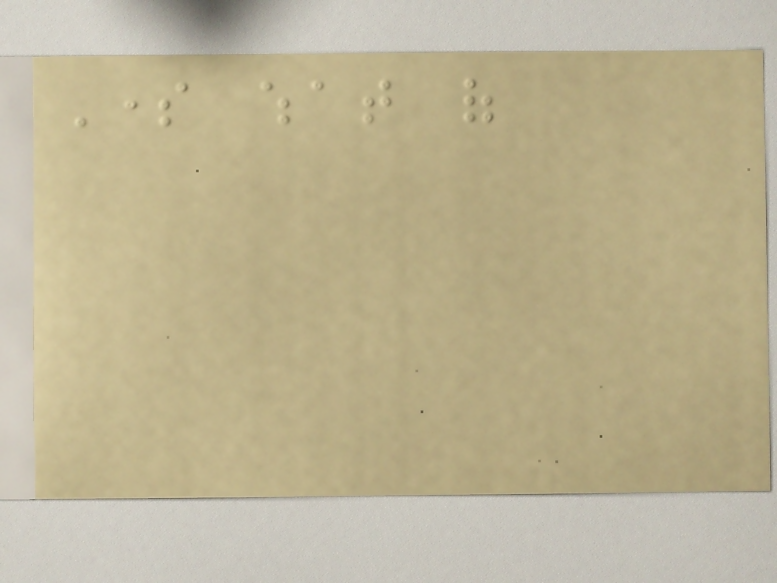Some what of
